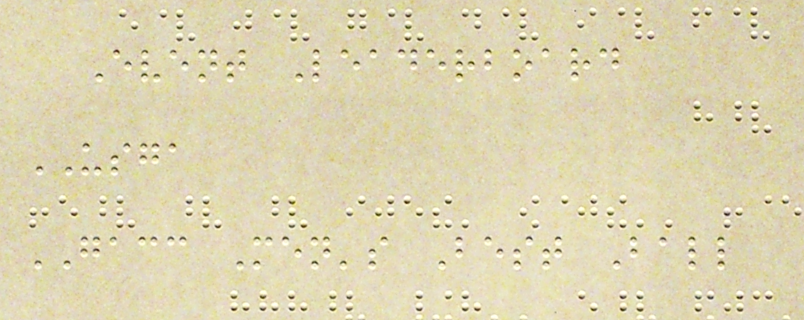Event Leaderboard
USGA
GACC Men's Best Ball
